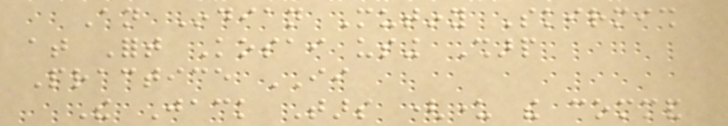An Indian Mutiny Skirmish
at Fort Kosai using Sharp
Practice II
The Jack Tars (under the command
